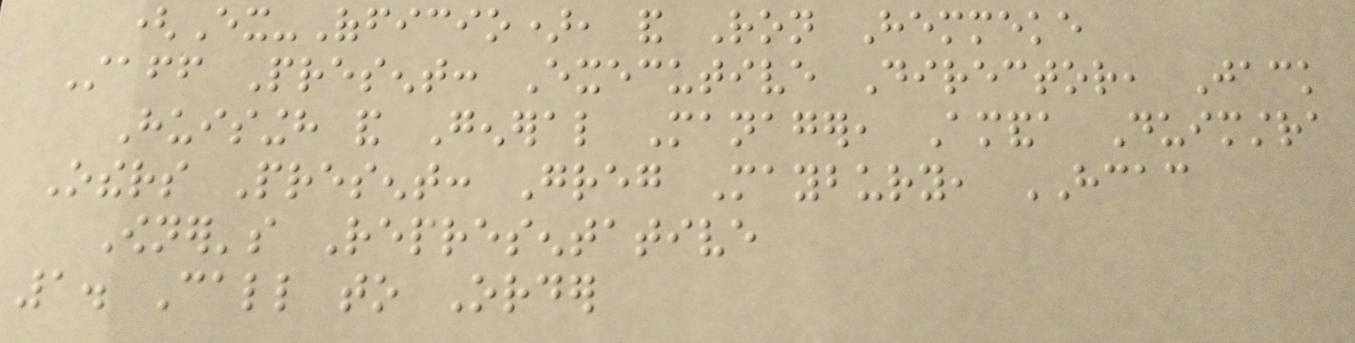(Ex-Officio), and Ron Hemmeke
Staff Present: Executive Director, Jack
Huisingh and General Manager, Amanda Duimstra
Others Present: Greg Maybury, HCAC
Owner's Representative
1. Call to Order
